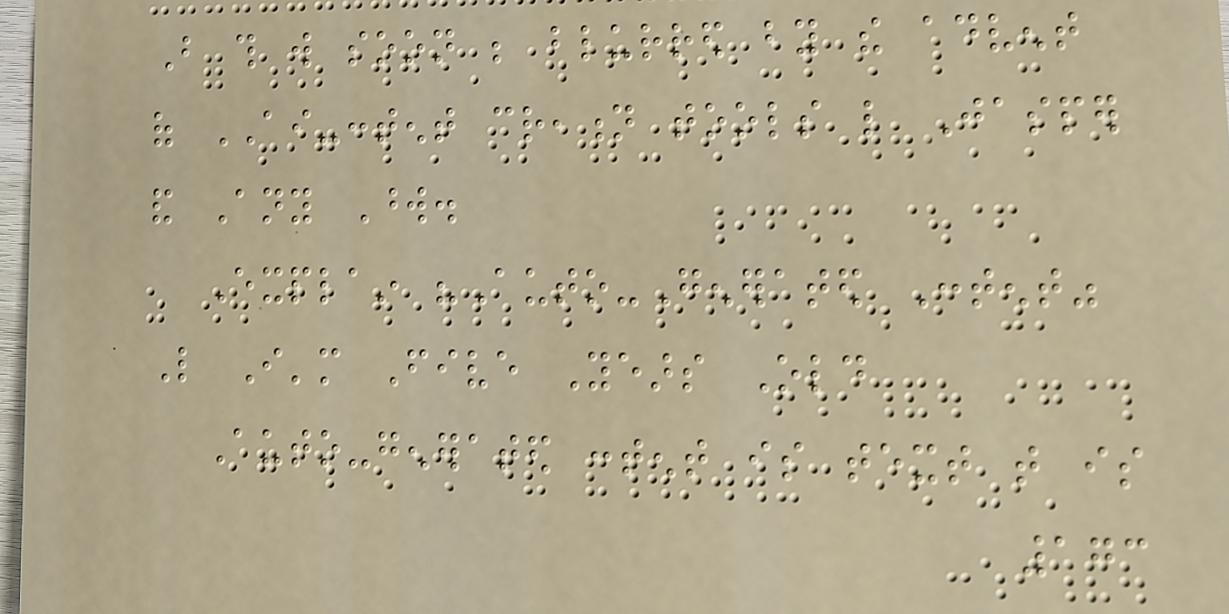But this will soon be blurred by the advent
of AI-content creation tools like Jasper
and Any Word.
Explain "Auto-Generated Content"
Like I'm Five Years Old
Auto-generated content is text that is
173
